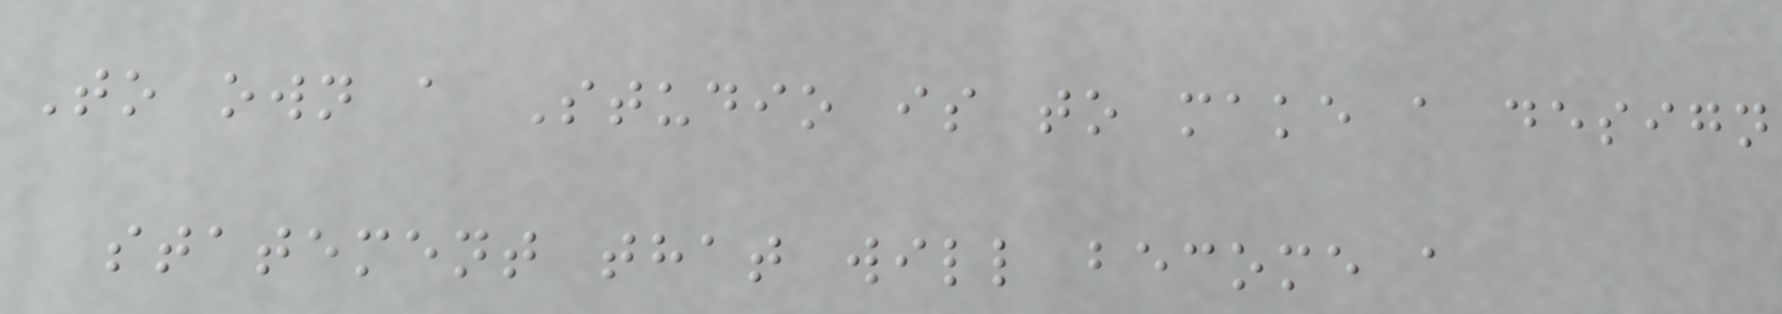To own a Studio is to make a design
statement that will become a
